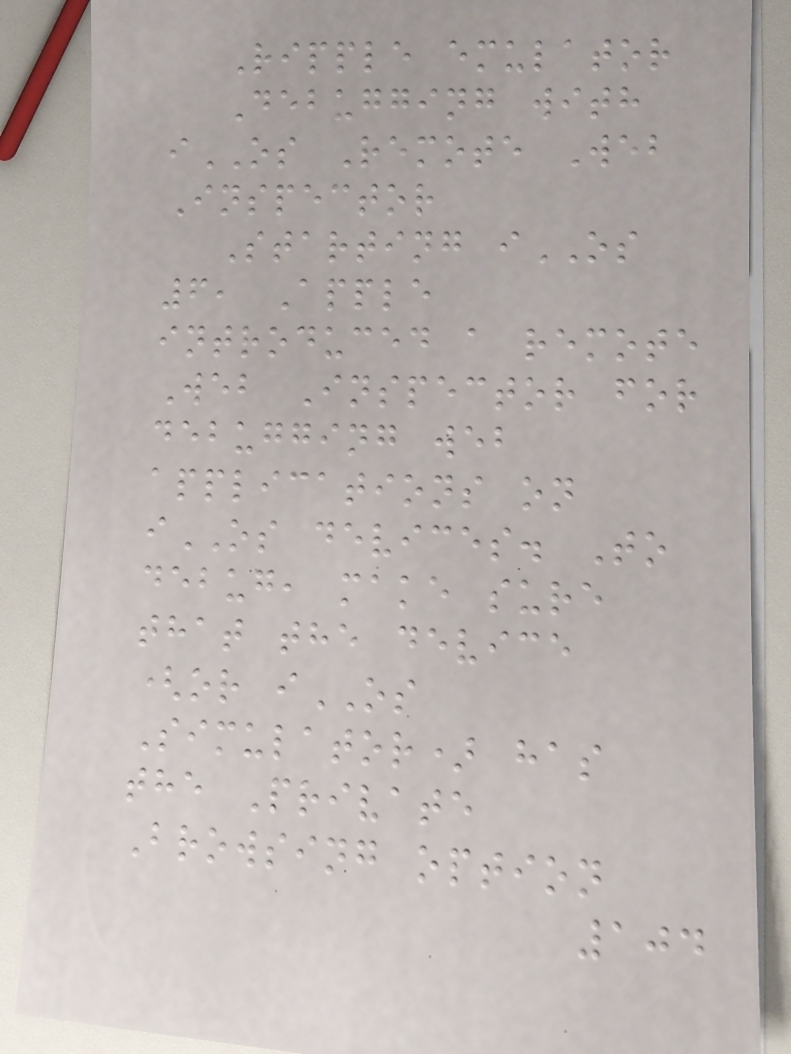Ripple emulator
Debugging with
iOS Remote Web
Inspector
Starting iOS
6, Apple
introduced a remote
Web Inspector for
debugging web
applications on
iOS devices. To
debug, make sure
that the device
(or iOS
Simulator) has
the Private
Browsing option
104
